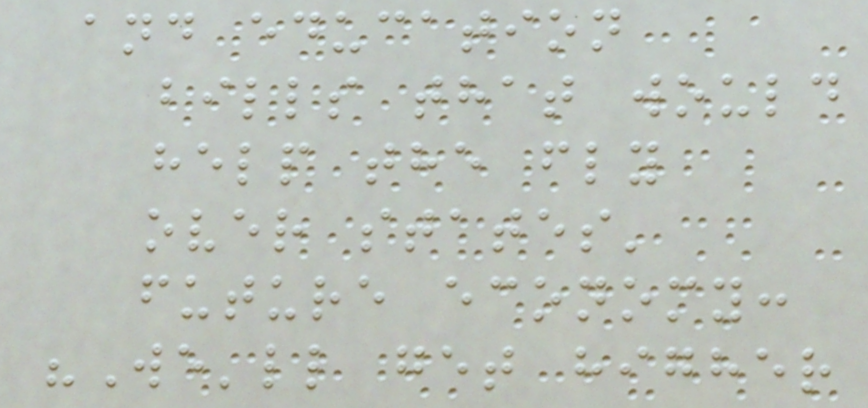and education
bills that would
help the fly
over states'
future economy:
"We'll get higher
